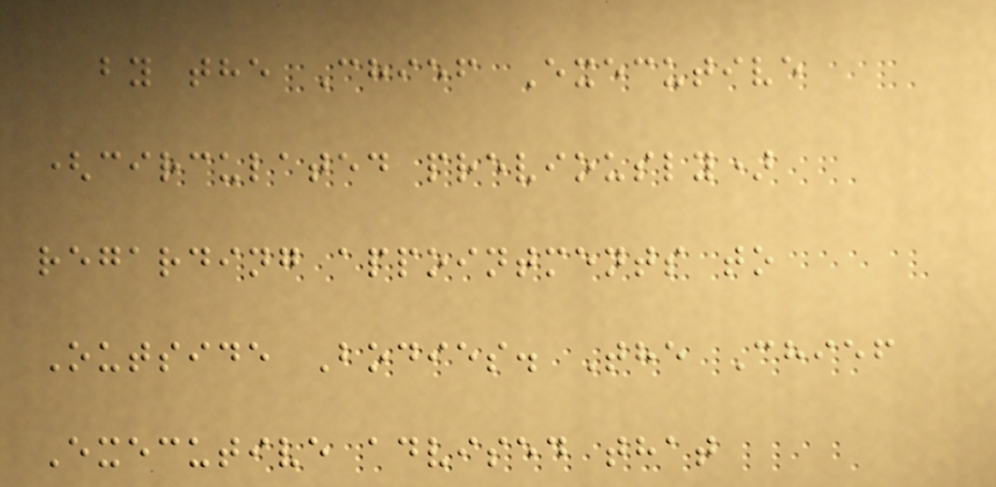by the Chief Executive
(circulated previously)
regarding appointments to
Outside Bodies. The Chief
Executive advised that
